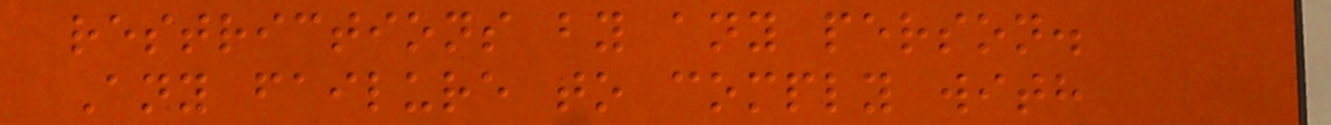restrictions by any person.
Any failure to comply with
